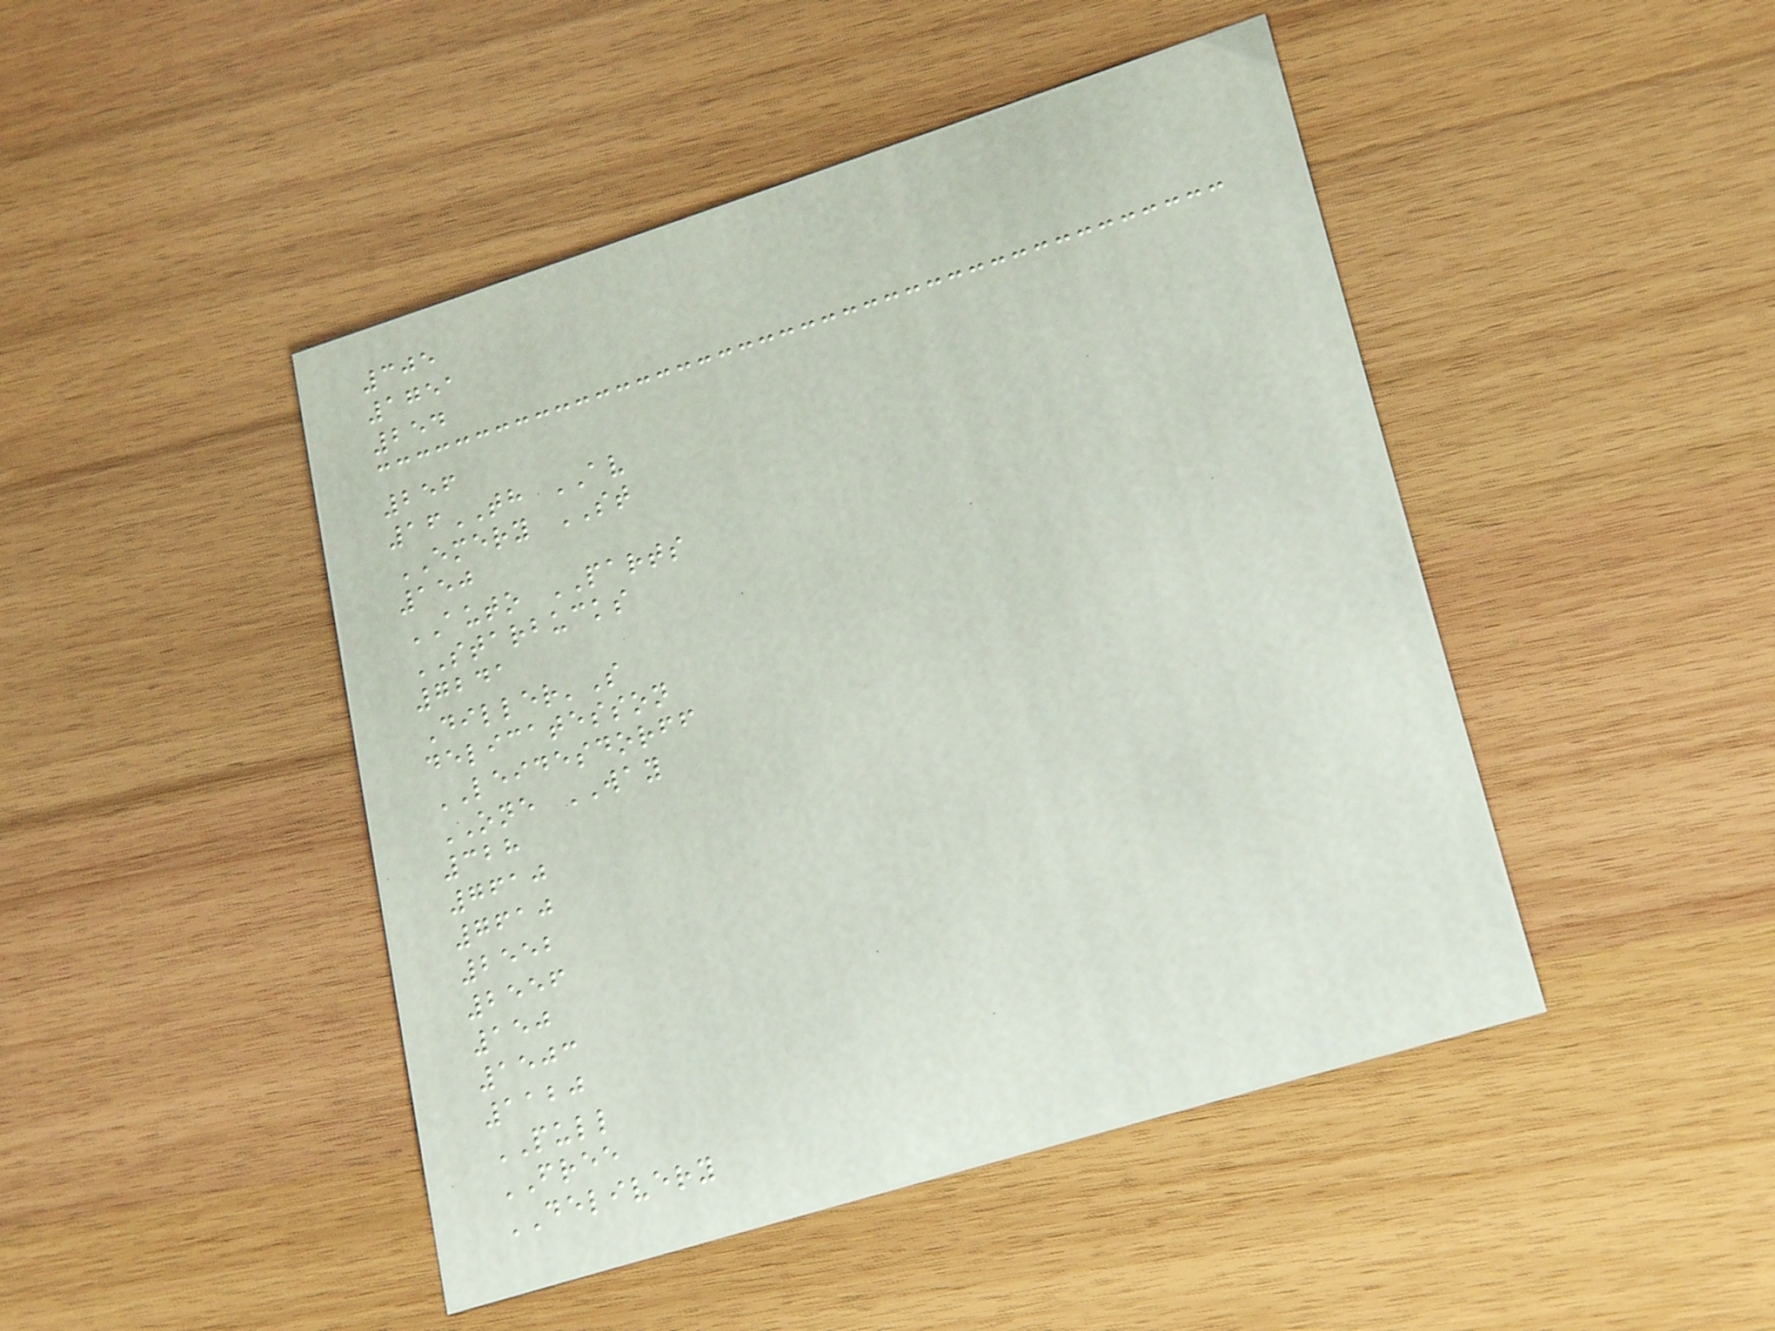305
1751
254
256
16TH AV
EMERY ST
150
AUTO PARTS
STARBUCKS
7241
Diller'S
delicatesson
LEIDESDORFF
ONE WAY
328
7610
7610
2552
2556
150
1503
1120
PULL
FREE
DELIVERY
